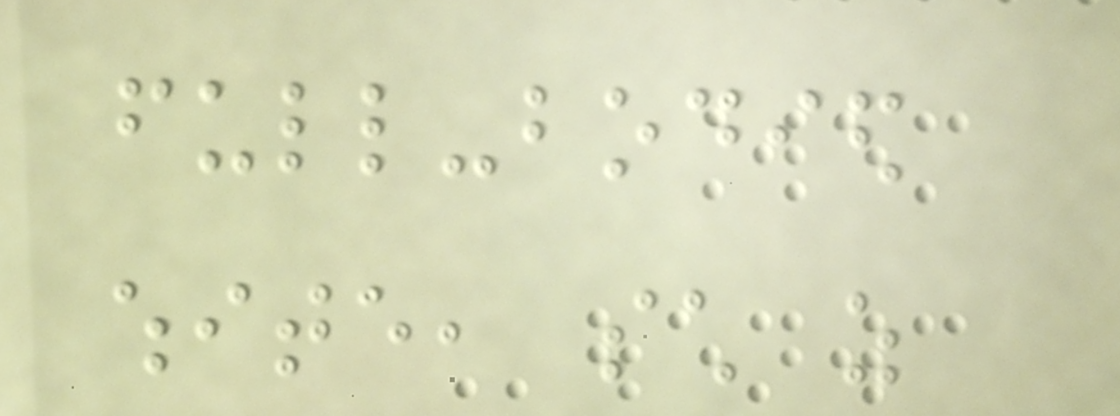full-bodied
white, such as
